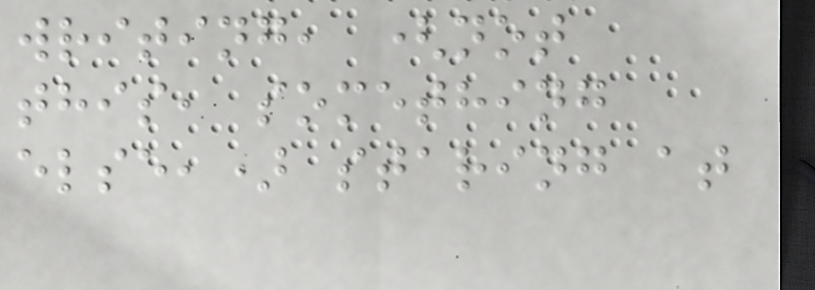writing, (not
this, something
else,) staring at
